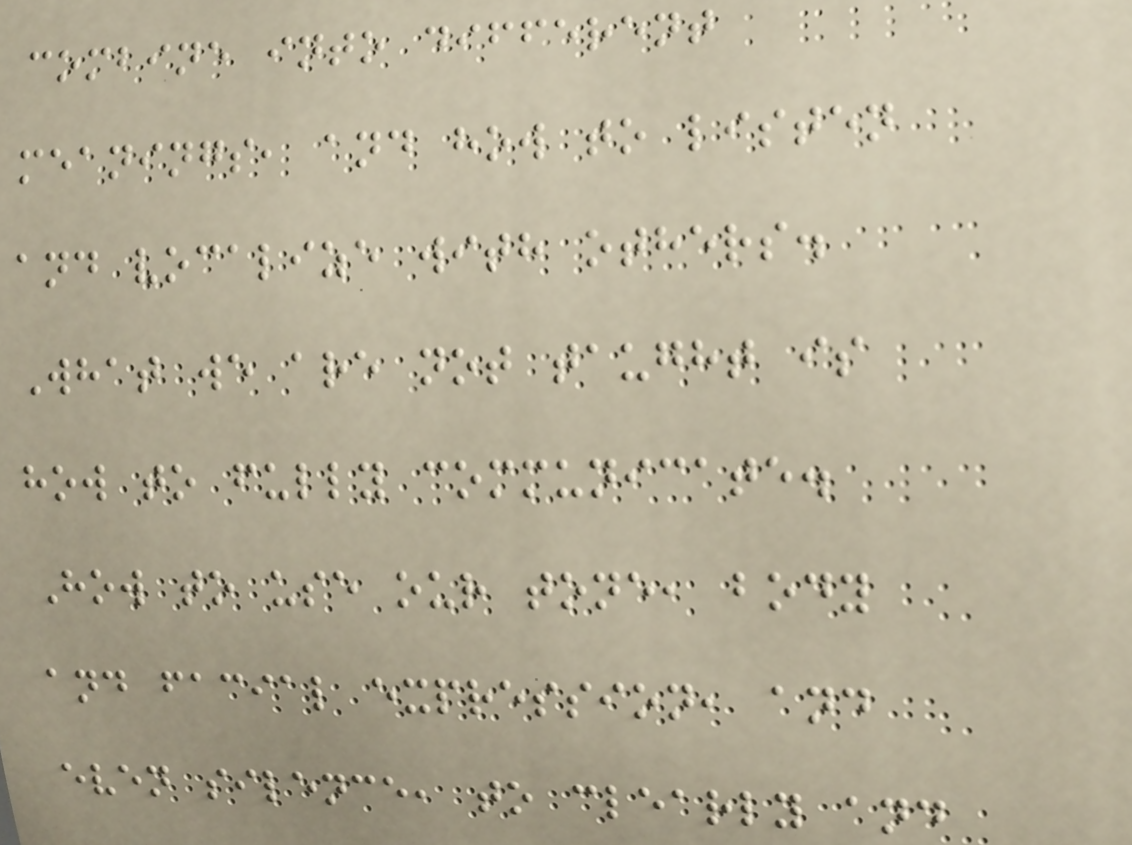combine into different
meanings, and how to listen
and vocalize with others.
What we are not taught is
how to fully communicate.
How to use our tone, body
and facial expression, and
even silence, to clearly and
